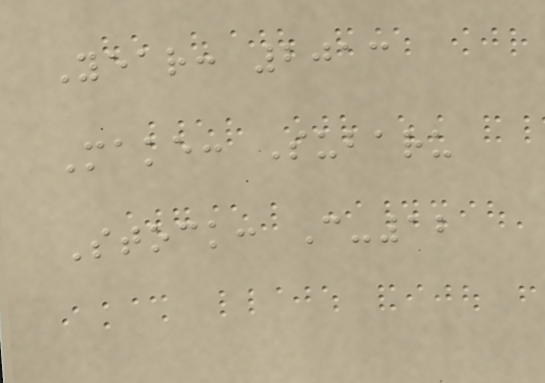Year: 2013
Make: Subaru
Stock: C-12
